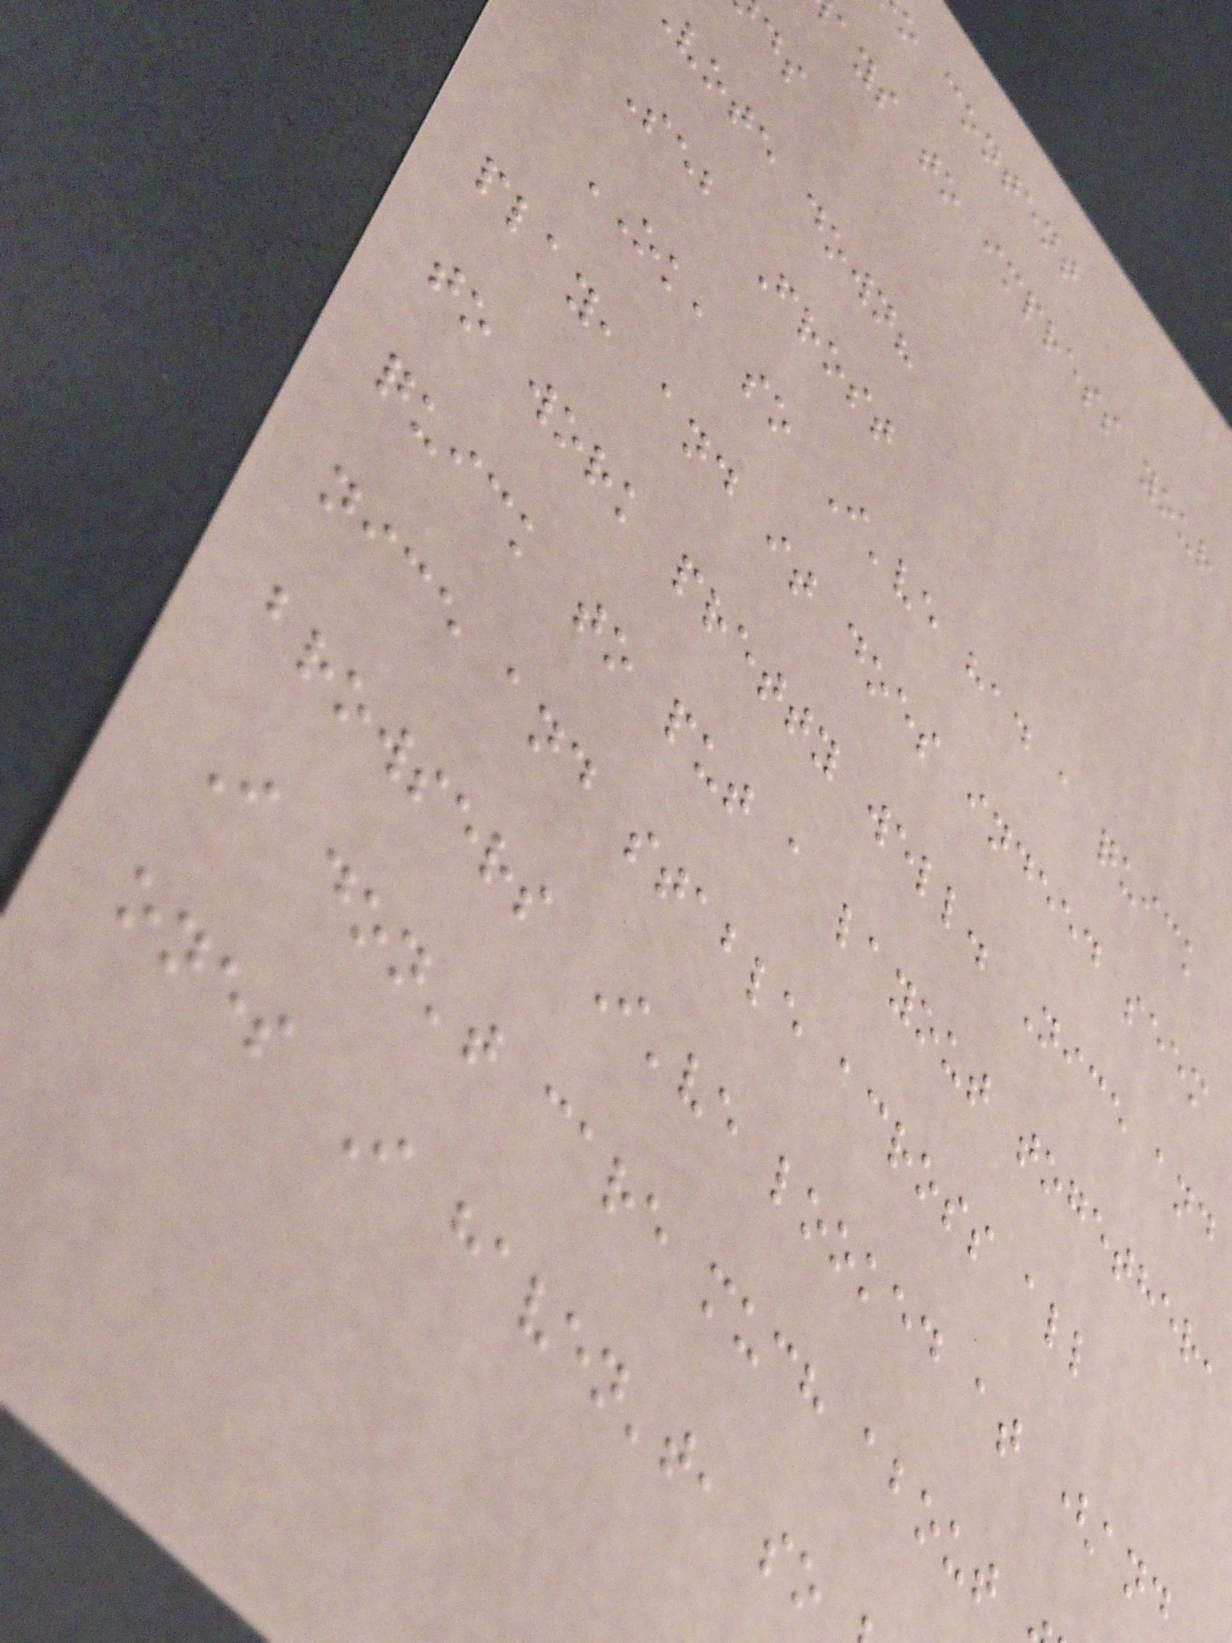o content
ays to impress your
vote down?
Seb Frost
OK, so I've had a quick
play, and it does indeed seem
to work pretty well. Nice and
quick to put a layout together,
nice and stable across all
browsers I've looked at (and
I don't care much about
ones I haven't, so
